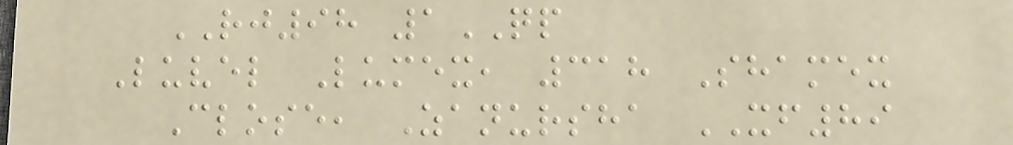RJ98 1QP
Luvel Lumex, 318 Shamex
Close, Zanursha XF89
